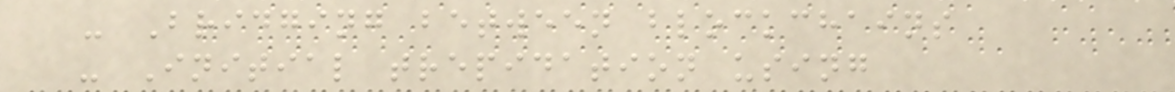- Bridging between blockchains
- Initial trepidation using
